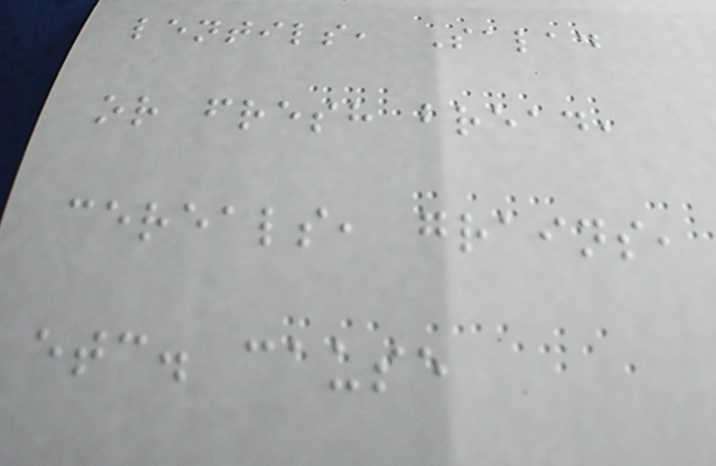lentils, Salad
or fresh bread,
cereals, grains,
etc. cause
